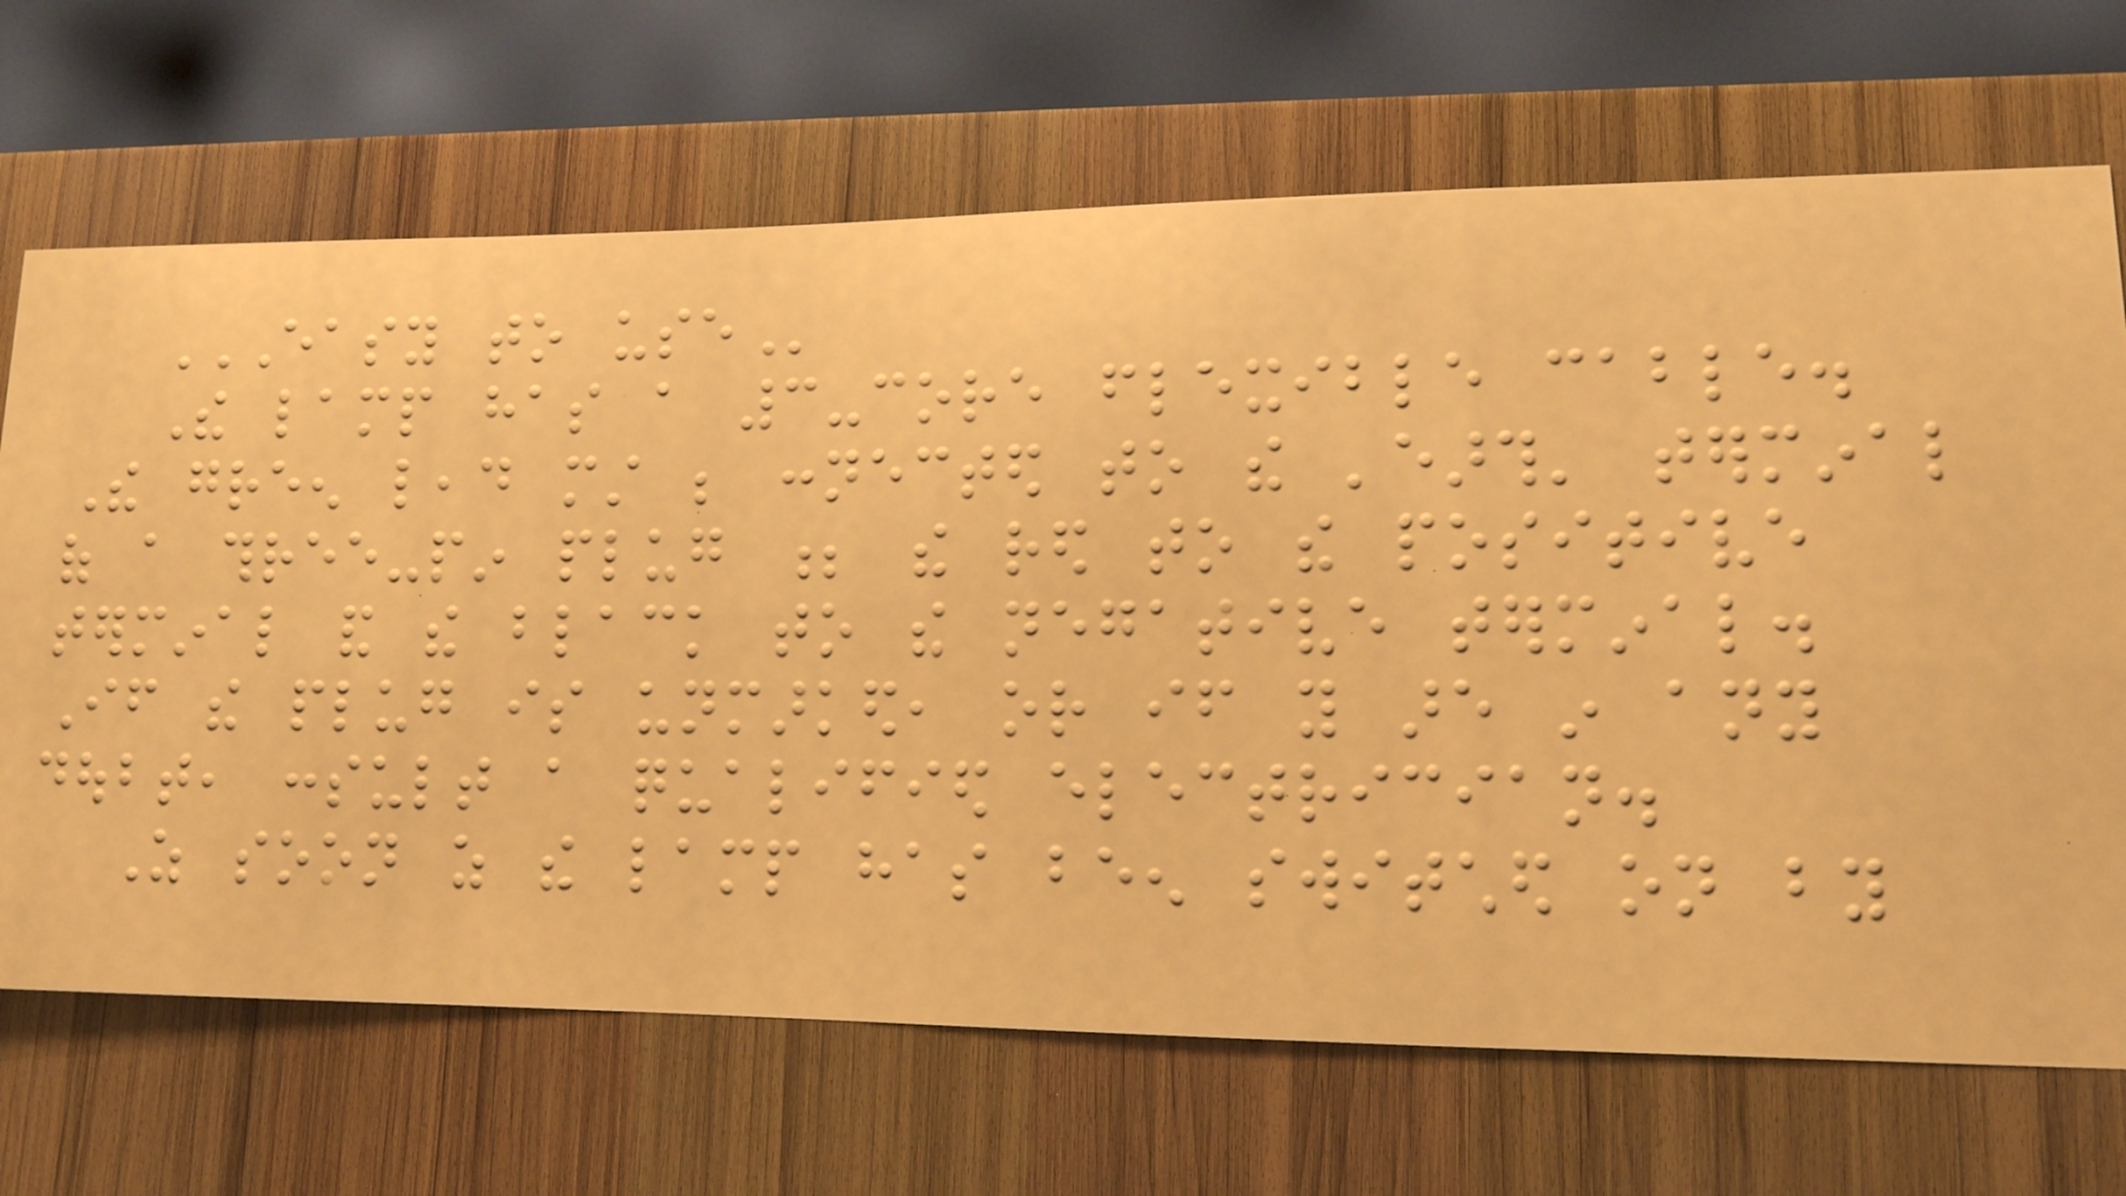EASY TO USE
The lamp has a 3-core flexible cable.
The green lead must be connected to the 'earth' terminal
of a three-pin plug ; the red to the positive
terminal and the black to the negative terminal.
If the plug is unmarked, or if you are in any
doubt, consult a qualified electrician.
As soon as the lamp has been switched on by
